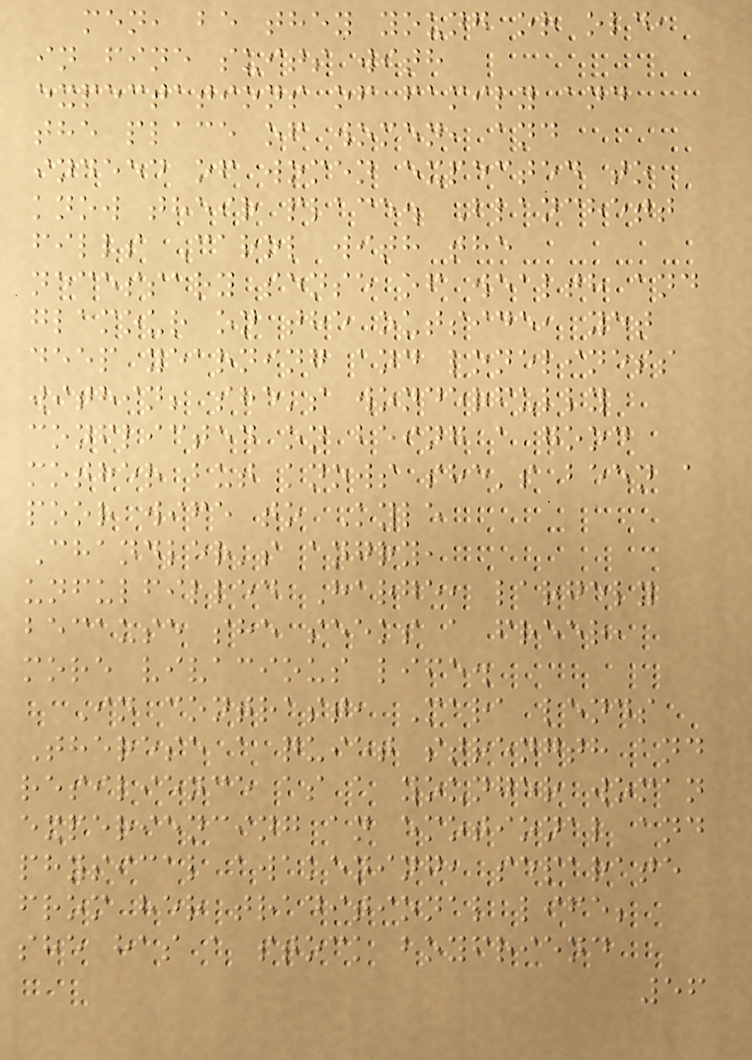men, be they young or old,
in fine suits with
expectations of family and
the place of women, and
indeed of women expected to
know their place. Blanchett
fills Carol with the
necessary sense of wealth and
glamour on the outside, yet
deep yearning and loneliness
within; she's wonderfully
conflicted on being a good
mother but knows she's been a
poor wife to Kyle
Chandler's angry,
unfulfilled Harge, largely
because she seeks a freer,
more vivacious life.
In contrast, Mara lends
Therese a quiet strength and
resilience as a younger woman
experiencing an emotional and
physical awakening, separate
from her traditional life;
she has a stock boyfriend
56
